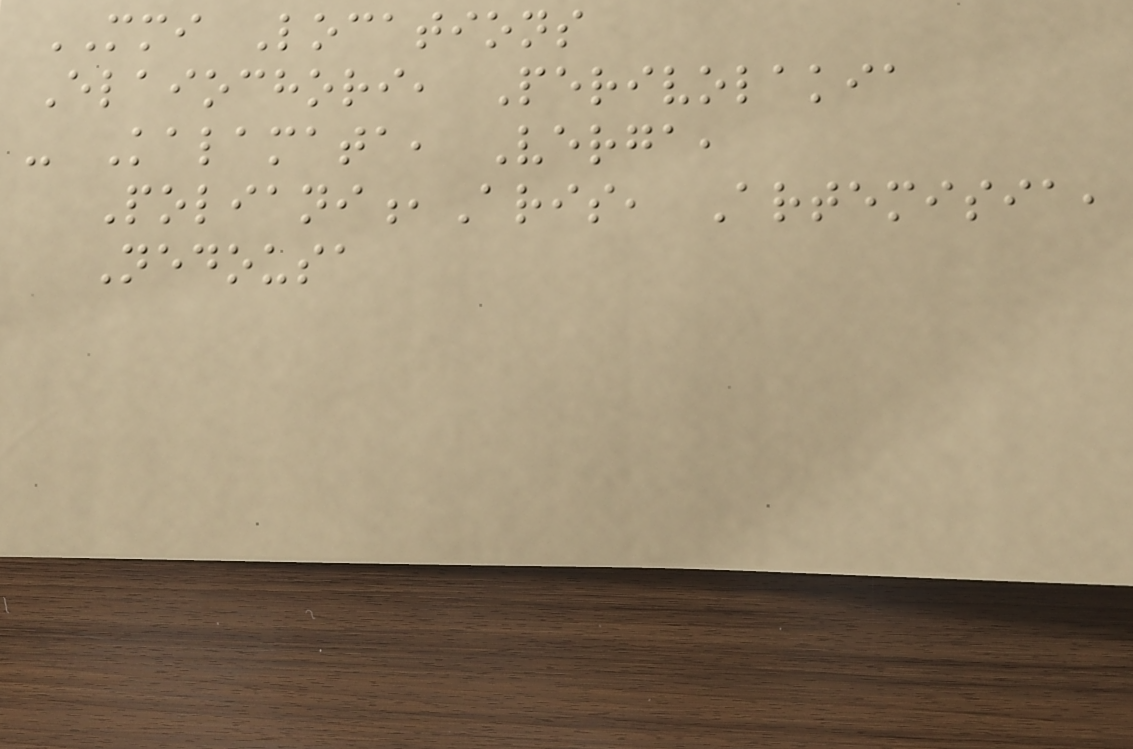MMI Locations
Elaiochori, Perivolakia
- Kalamata, Verga,
Poliani,Aris, Artemisia,
Nedousa
